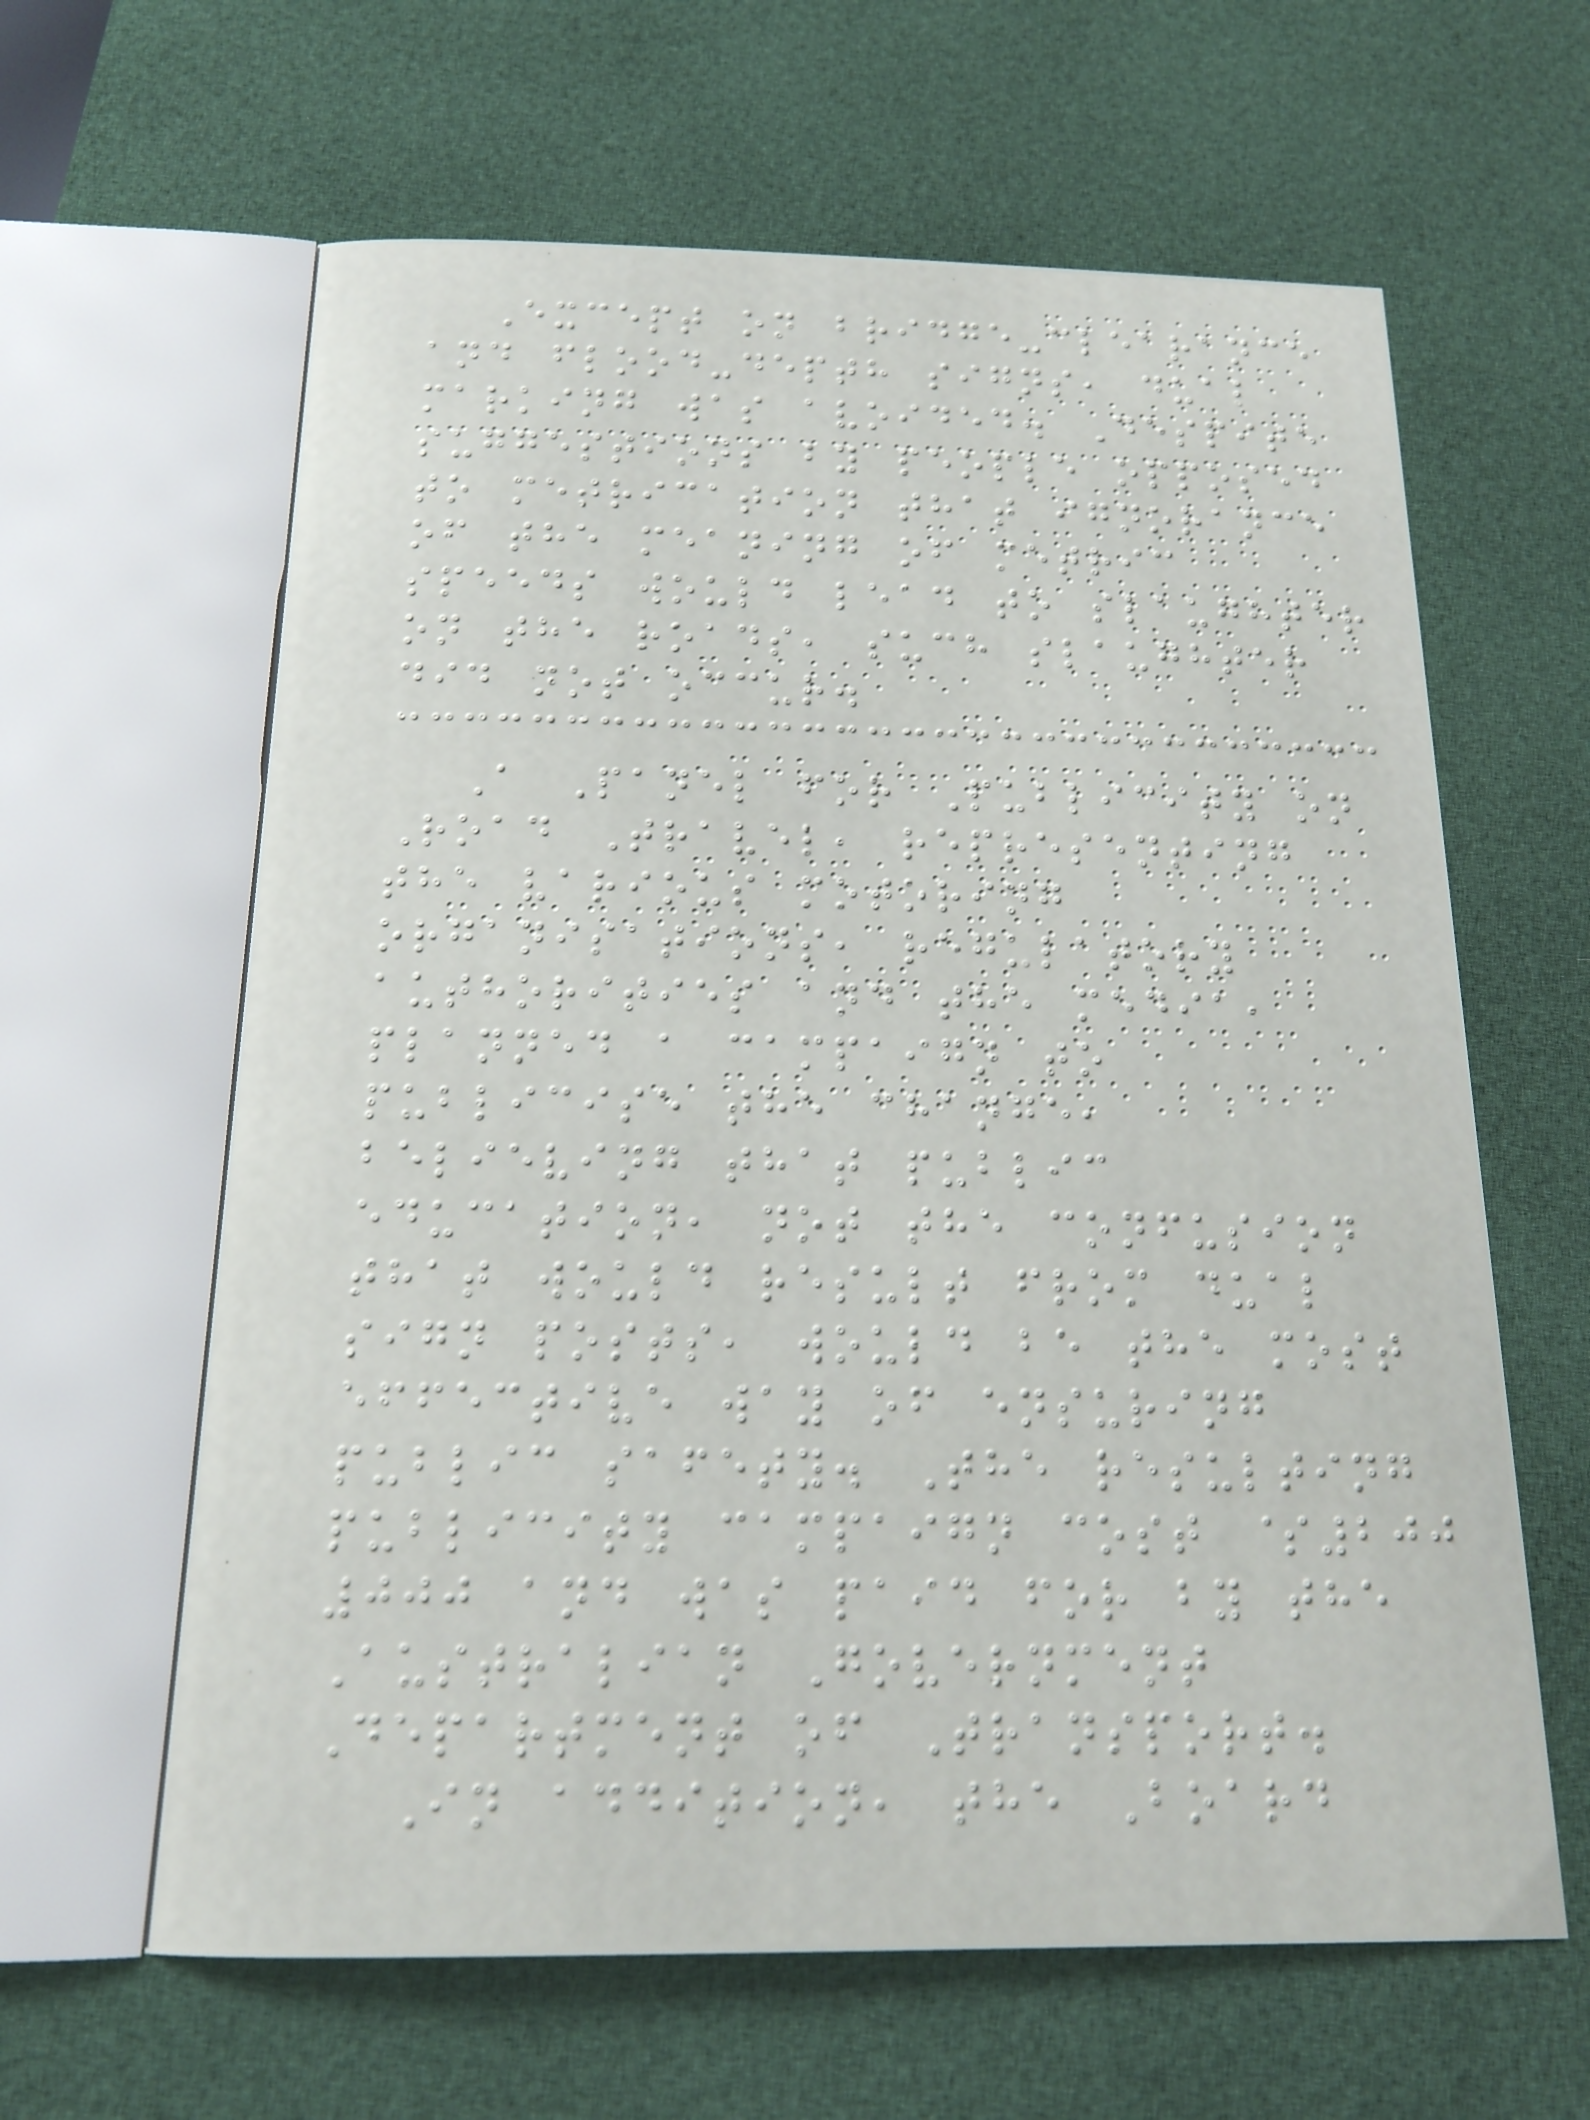Except on bridge-clearance
and flood-depth signs, dual
marking was avoided. Despite
suggestions by people opposed
to metrication that ignorance
of the meaning of metric
speeds would lead to slaughter
on the roads, such slaughter
did not occur.
A Panel for Publicity on
Road Travel, representing
the various motoring
organisations, regulatory
authorities and the media,
planned a campaign to
publicise the change,
believing that public
education, not the confusion
that would result from dual
sign posts, would be the most
effective way of ensuring
public safety. The resulting
publicity campaign cost $200
000 and was paid for by the
Australian Government
Department of Transport.
In addition, the Board
